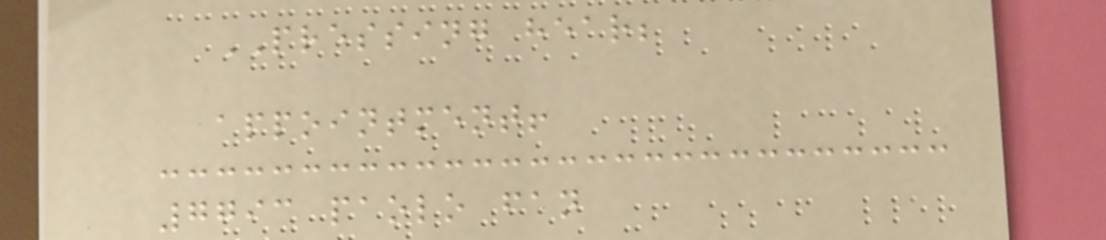PRESSING hear;
appointment!
7793 paolo fan
